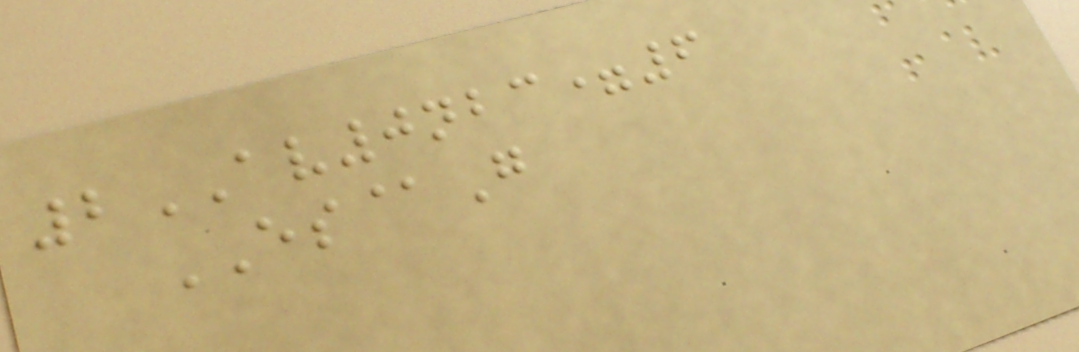2AV0nbc=6
ES@G
